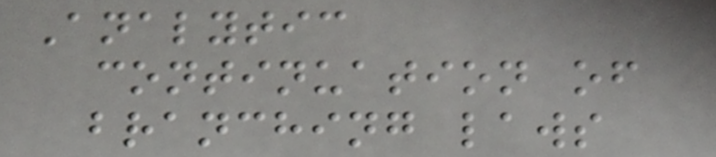Analytic
continuation of
branching laws
